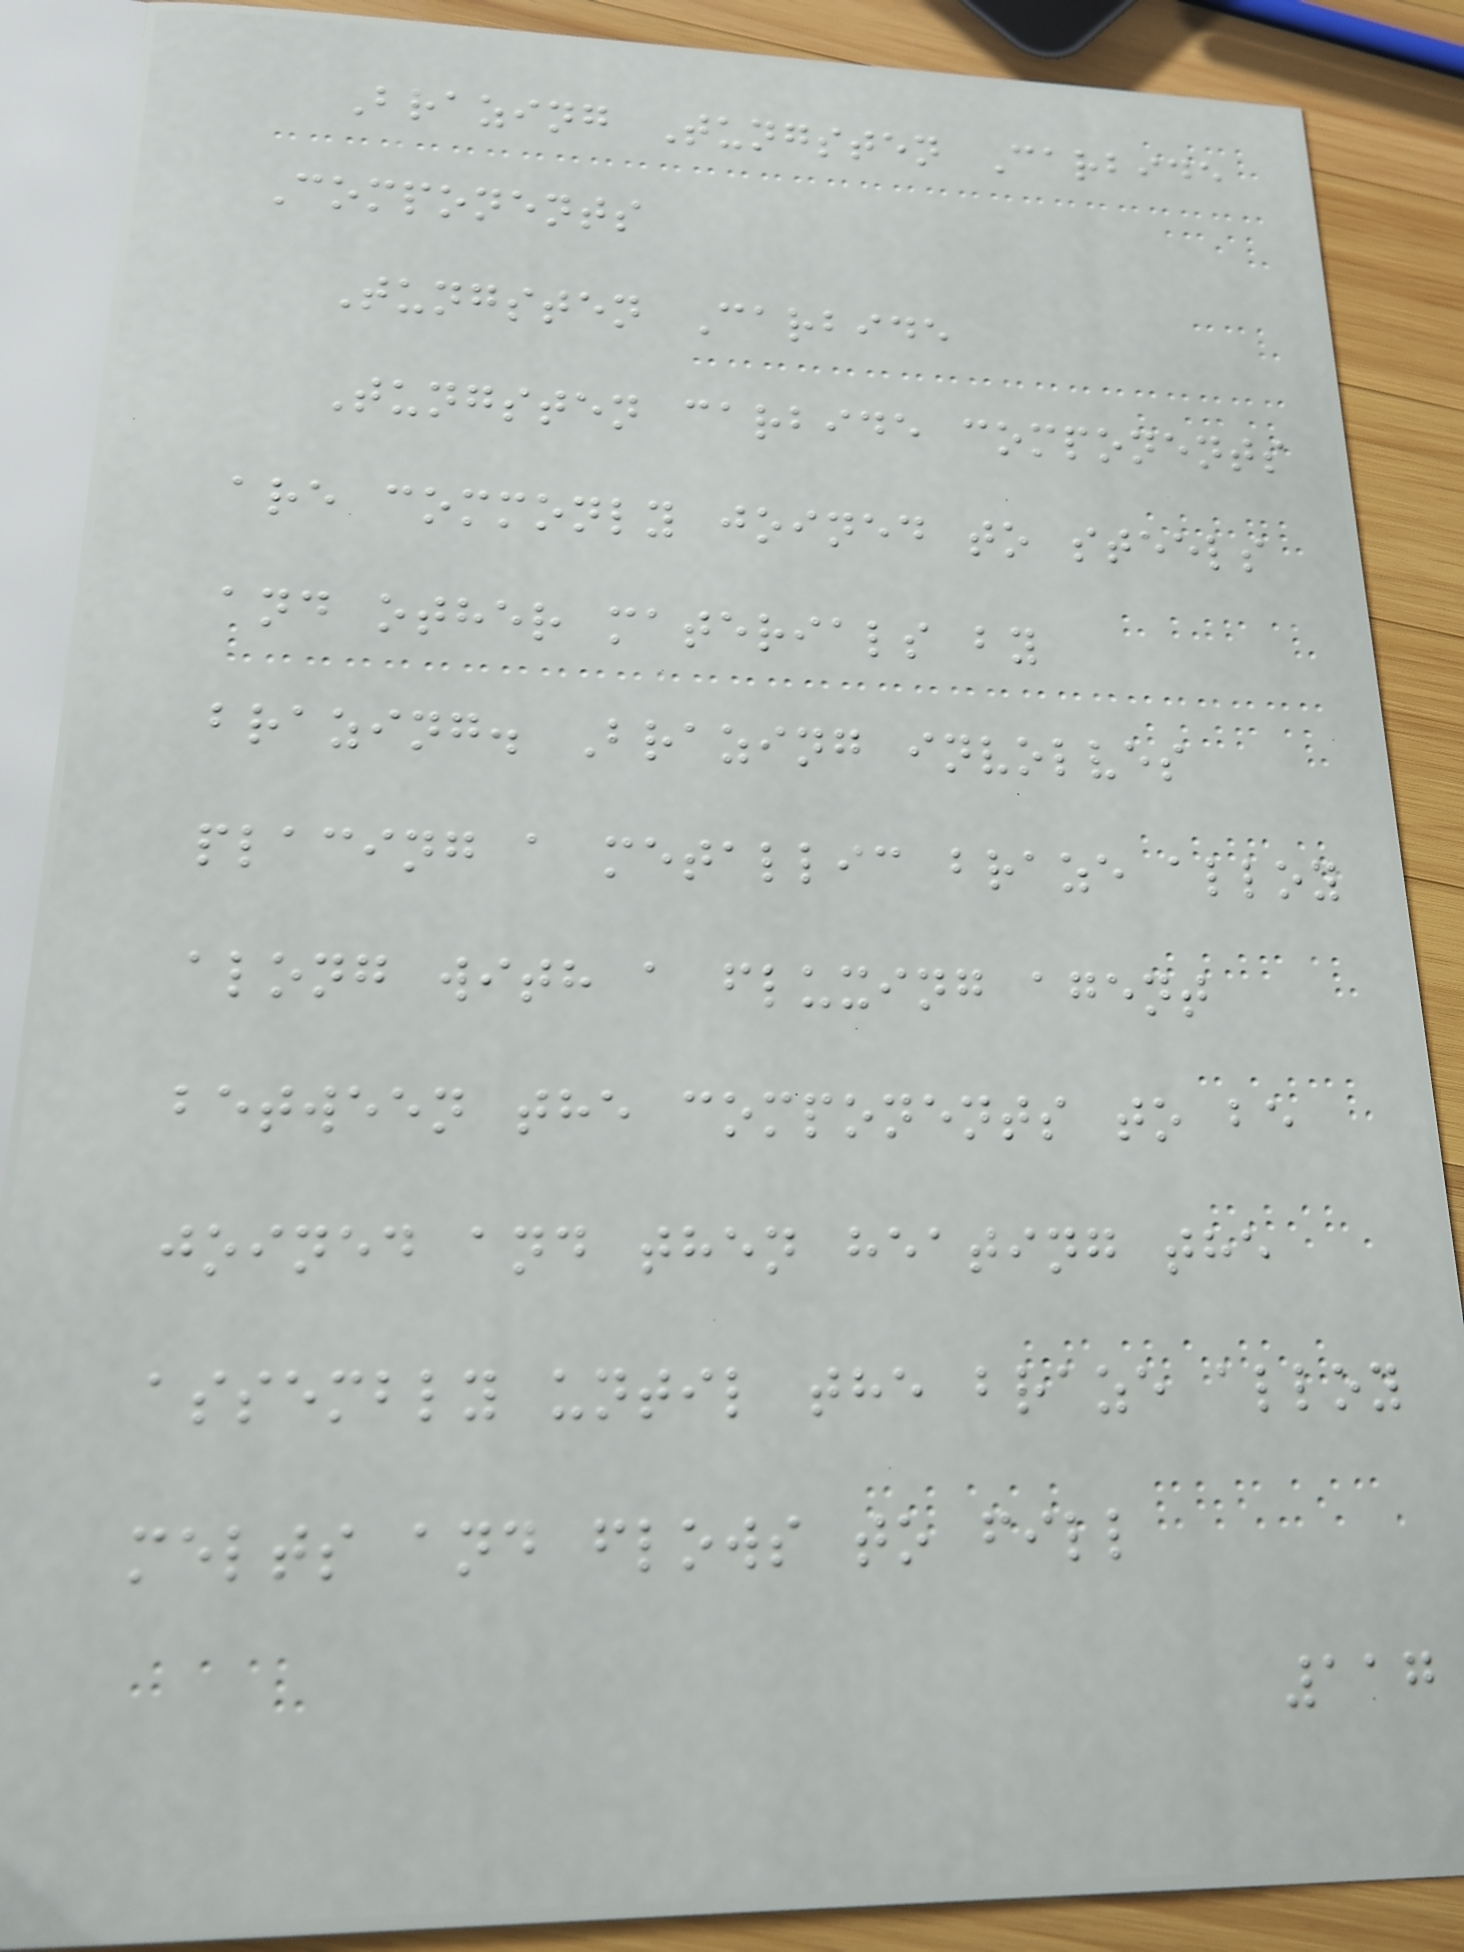Brazing Tungsten Carbide
Components
Tungsten Carbide
Tungsten carbide components
are commonly joined to steels
and other materials by
brazing. Brazing involves
placing a metallic braze alloy
along with a fluxing agent
between the components to be
joined and then heating the
assembly until the braze alloy
melts and flows to fill
117
